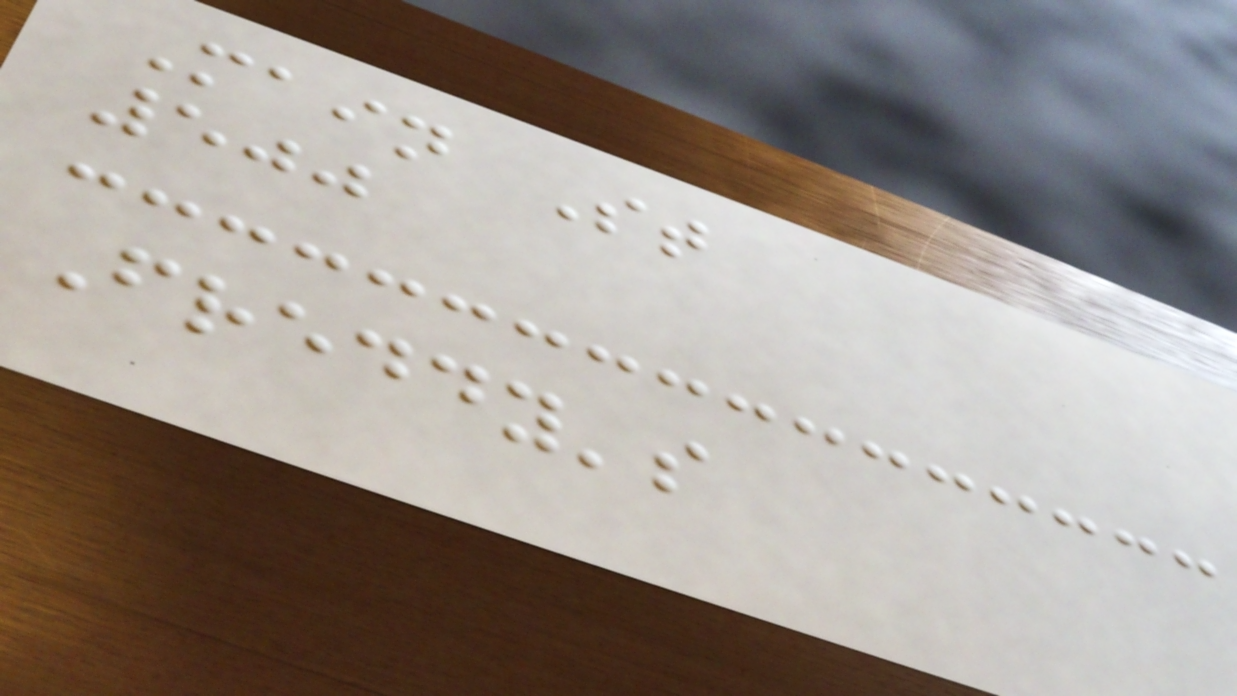Main St
500
Freddy's
